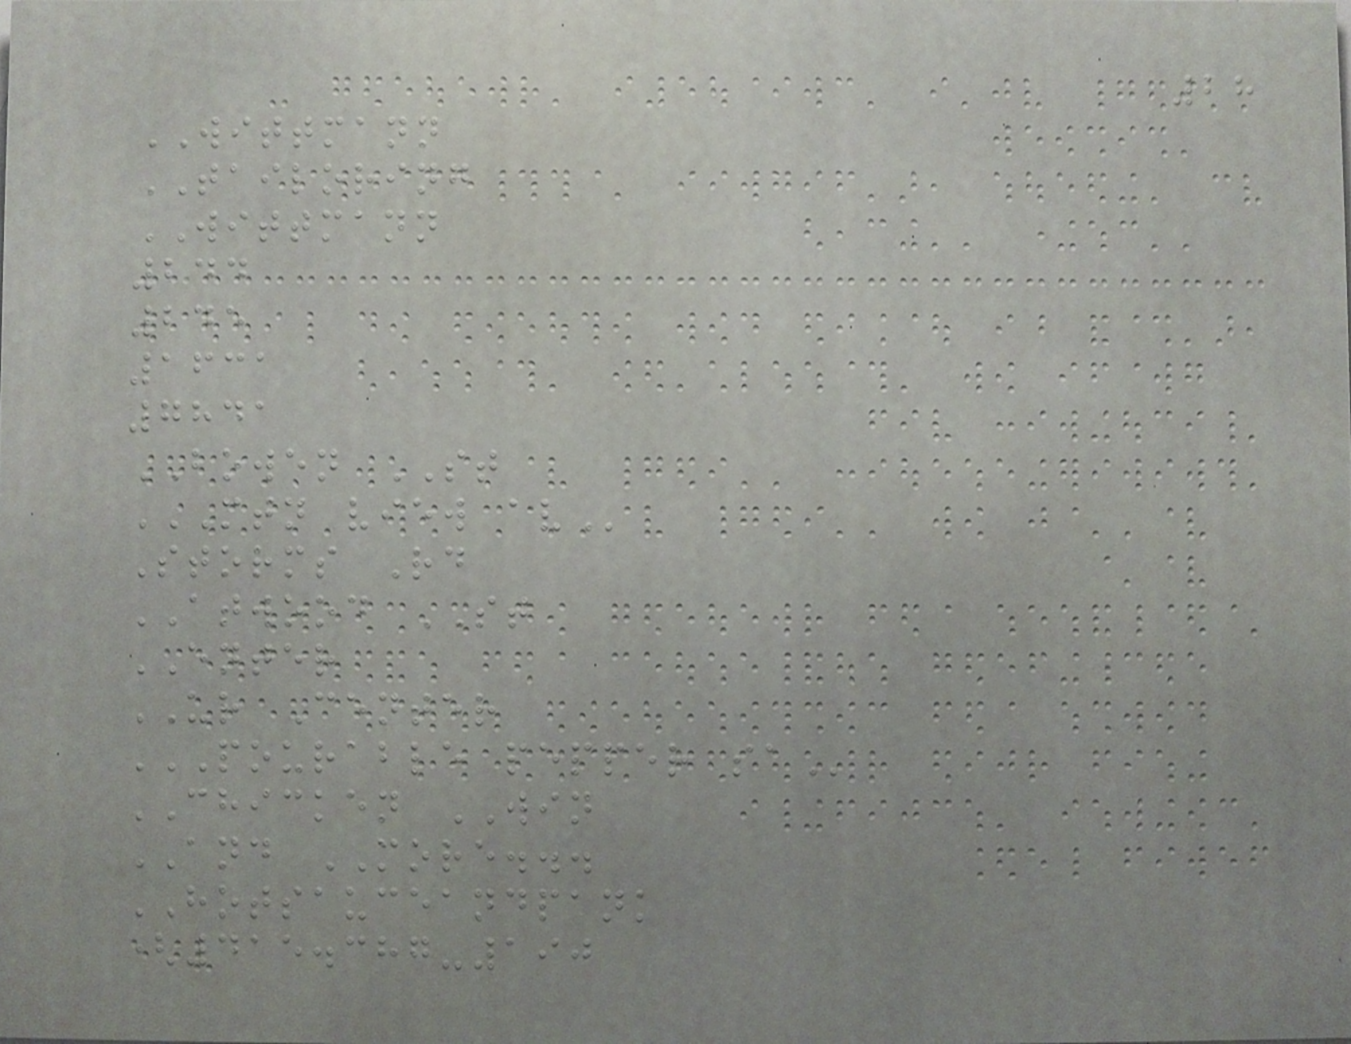28
WITTMANN
TAILORING
WITTMANN
244
245
1631
7841
BOWEN ST
MTN VIEW AV
Storms Rd
ATWOOD ST
ENTER
UR Center
POURABLE PEPPER SA
CHICKEN WIN
AND MORE...
HOTSAUCEANDPANK
(415.387-190
